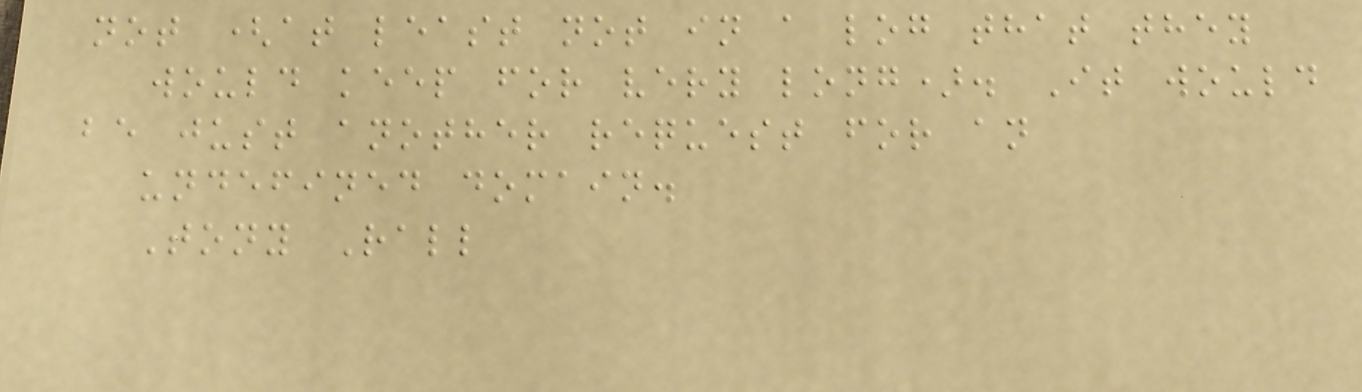not (at least not in a log that they
would keep for very long). It would
be just another request for an
undefined domain.
Tony Rall
